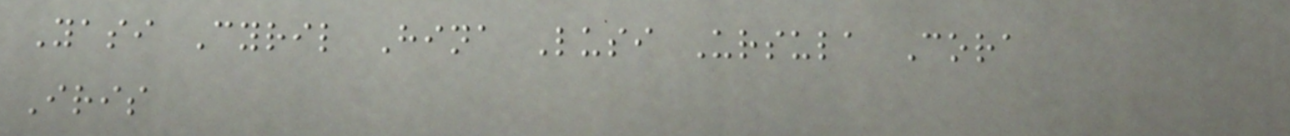Yasi Cyril Hina Lusi Ursula Cora
Iris
